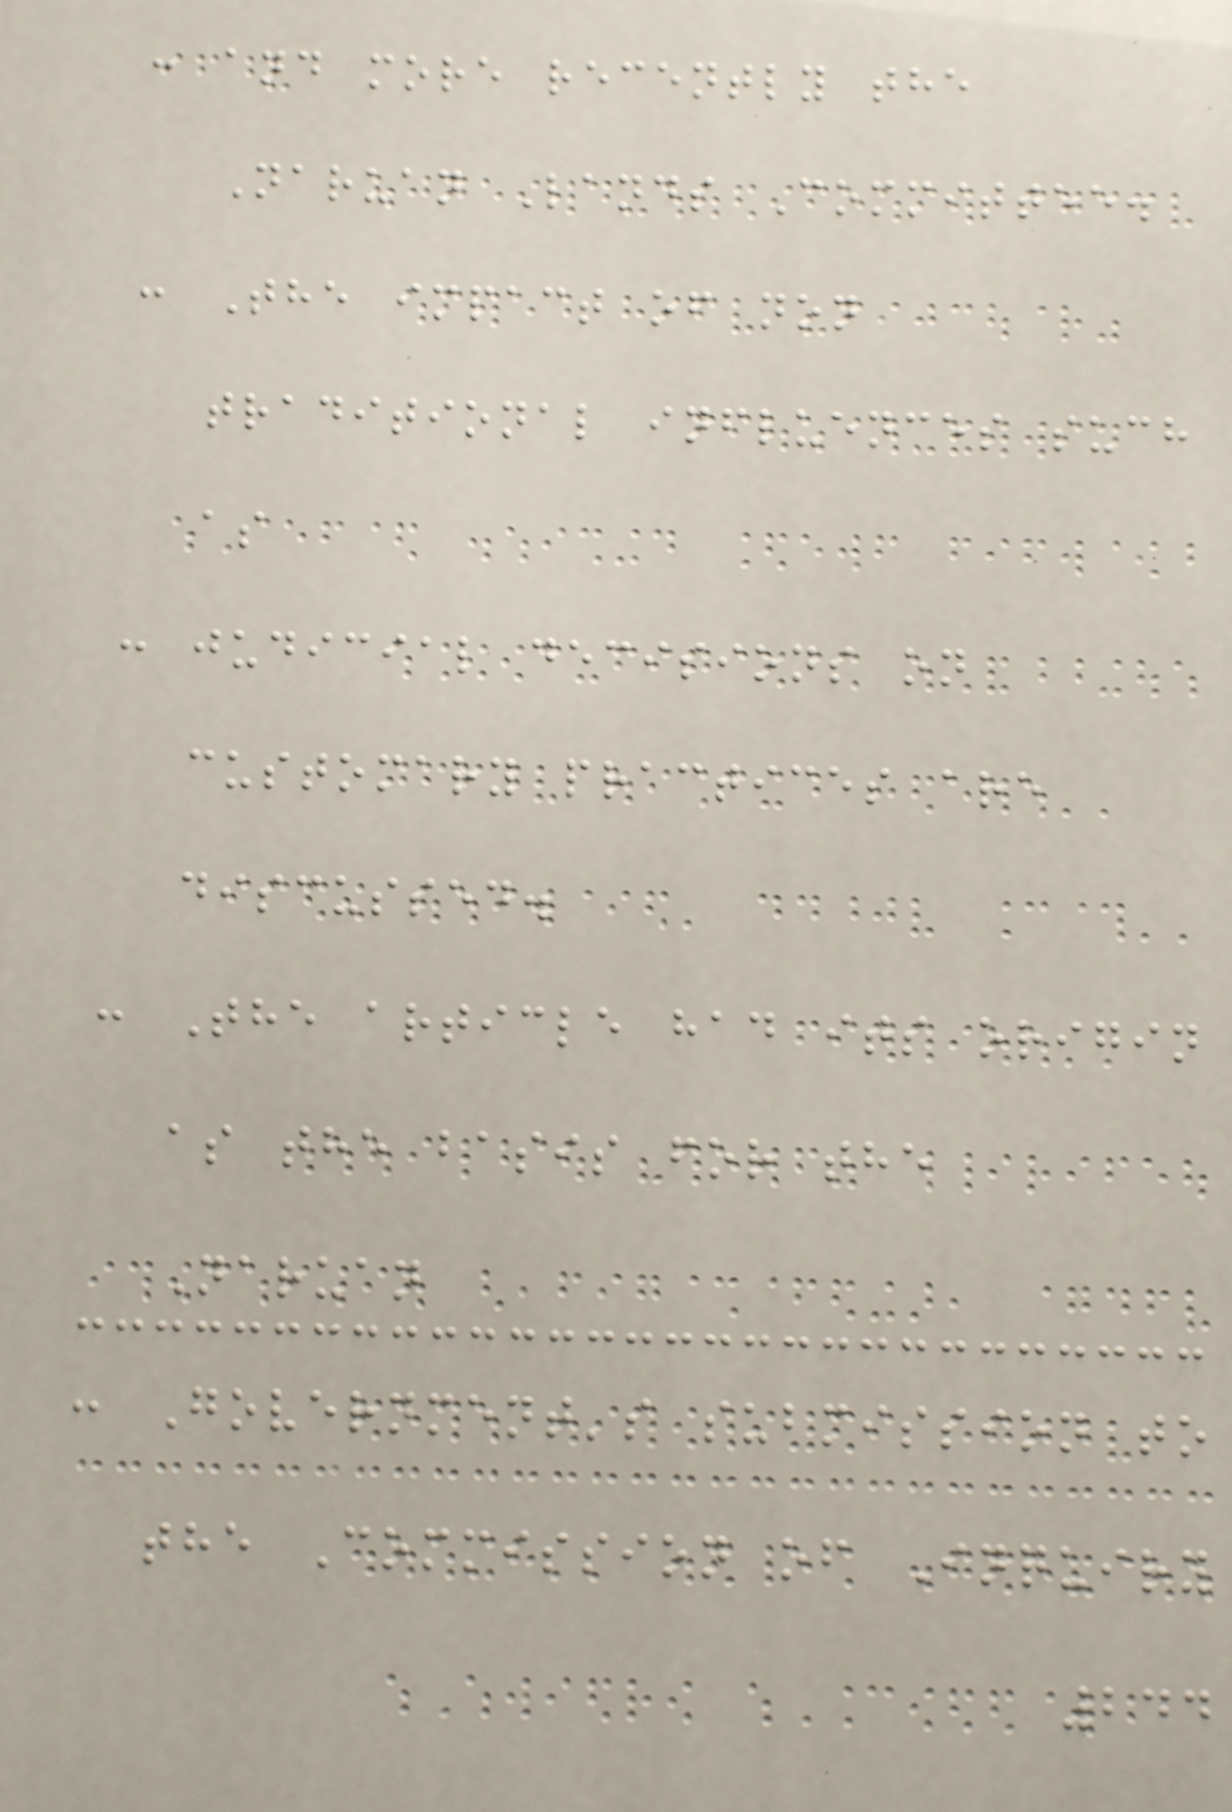: and more recently the
Naruan Lands Committee.
: The impact of non
traditional influences such
as
: judicial decisions on
customary practices are
discussed.
: The article had its origin
as the basis for the
Naruan
: Government's submission to
the Commission of Inquiry
244
